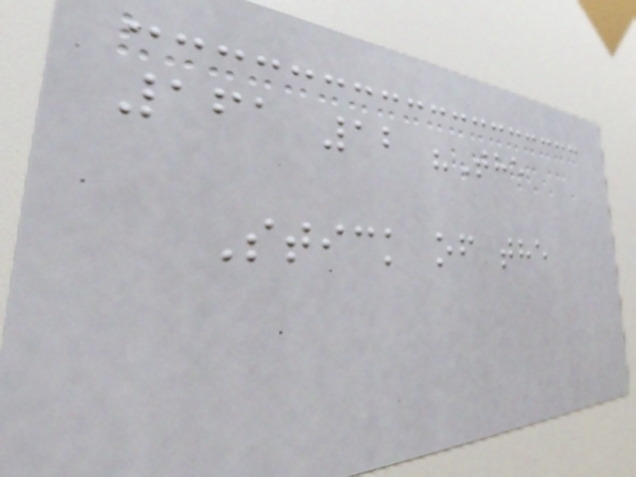161 12 "The
Stick of the
